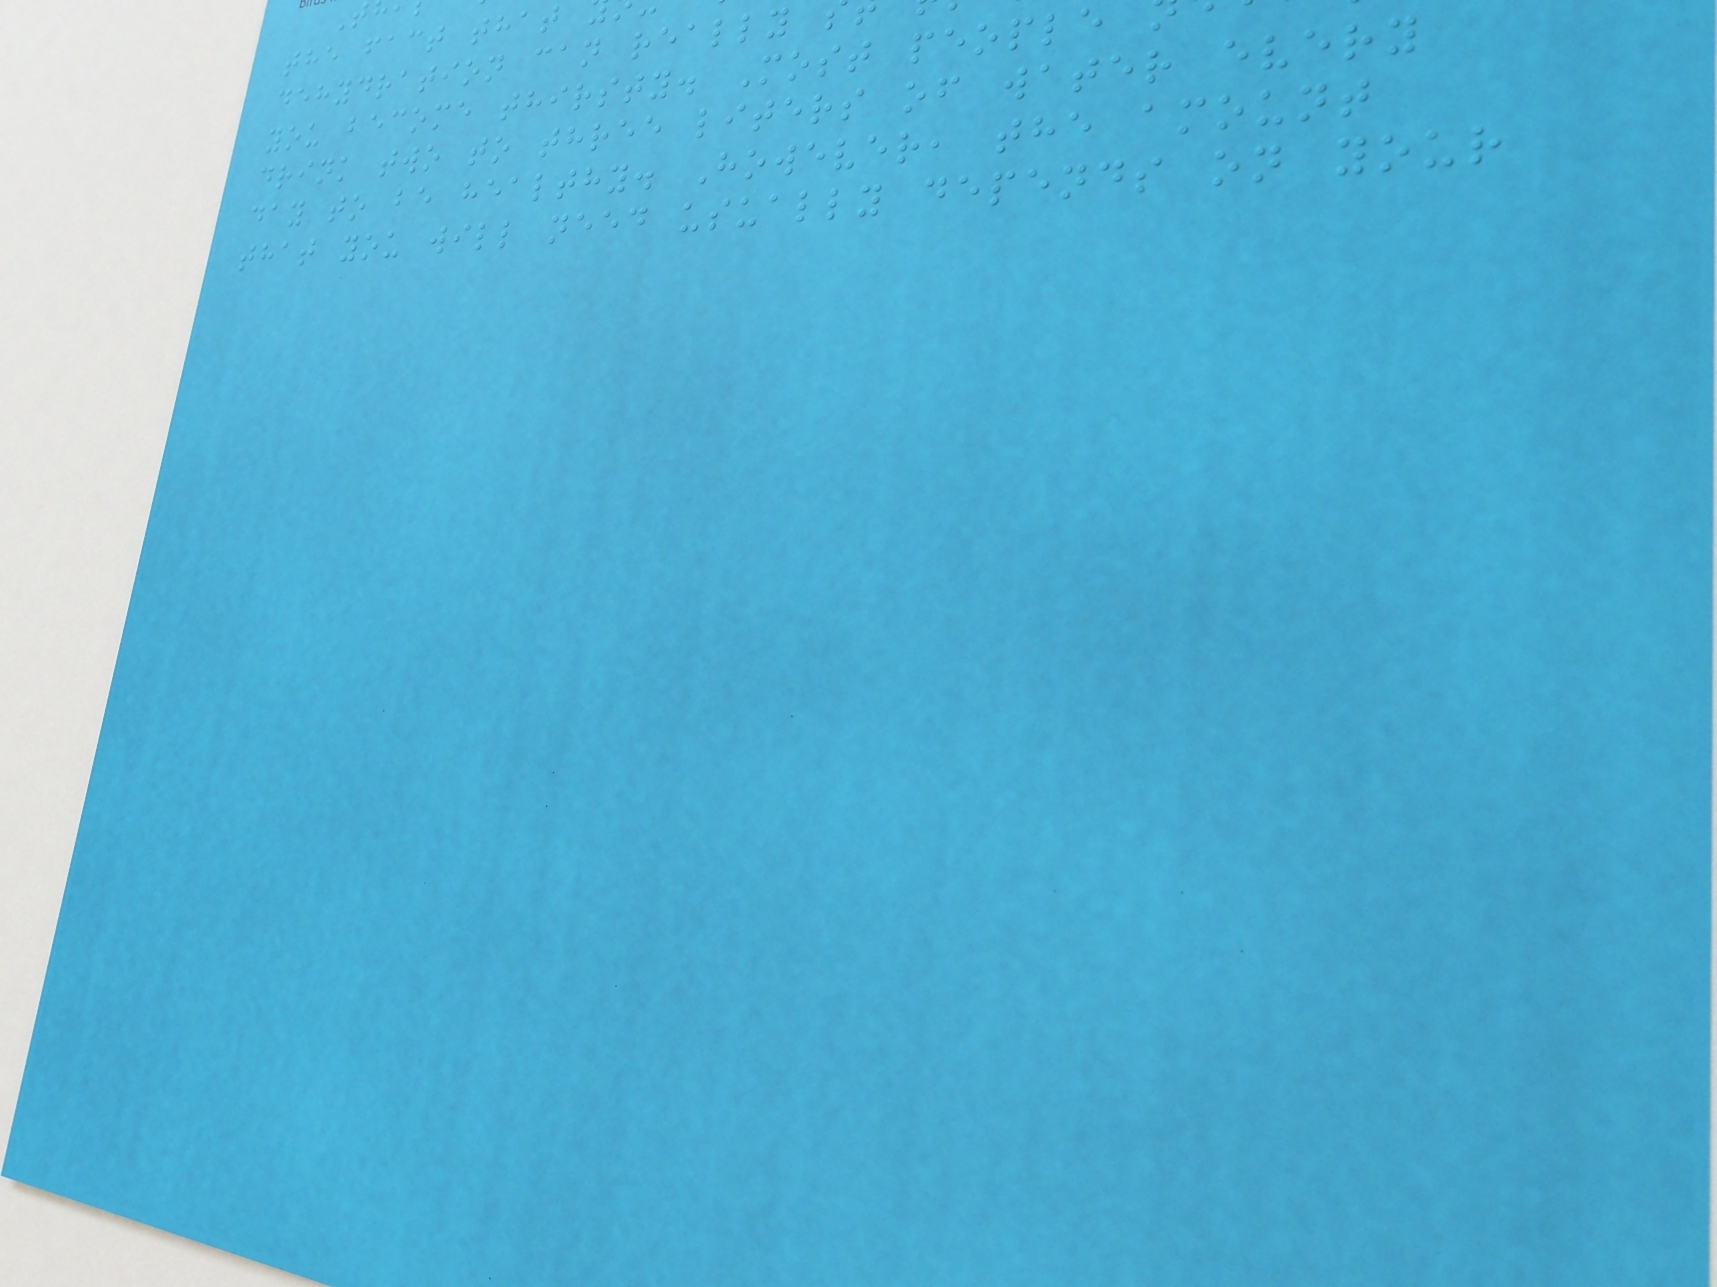the fact that
dehydration can really
you become thirsty. Most people
drink two to three liters of water every
day to be healthy. However, the amount
that you will need usually depends on your
